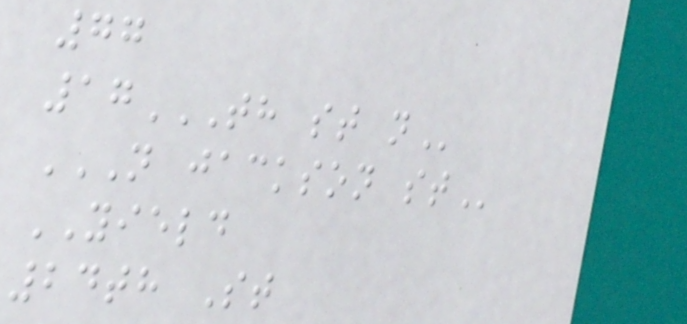77
17TH ST N
N JACKSON ST
YIELD
24th St
